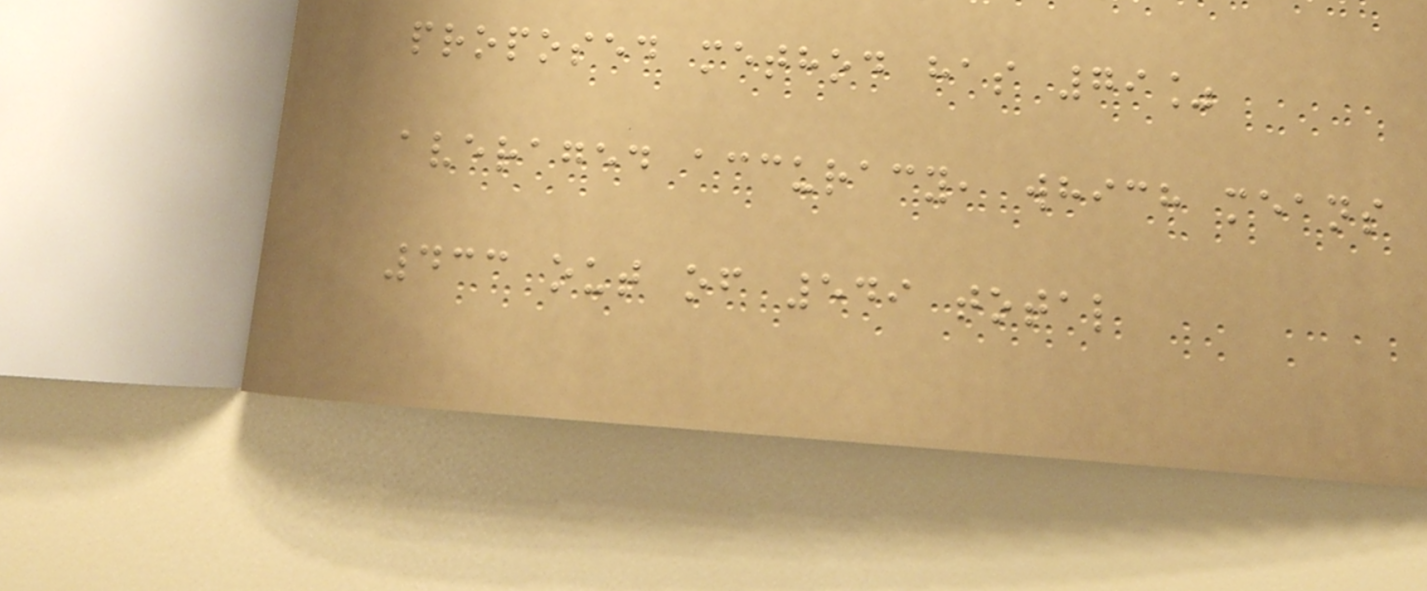proposed method has 79%
averaged accuracy, which means
433 out of 549 total
